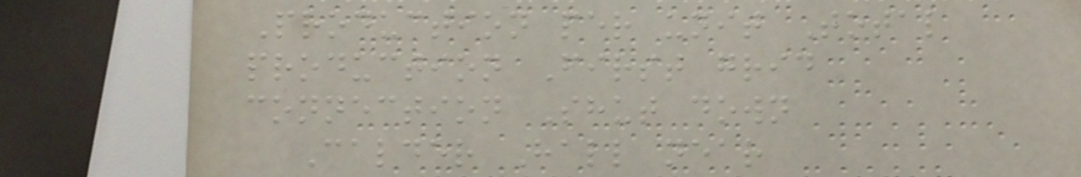Production per unit Total
production First grid
connection Shut down
Calder Hall near
